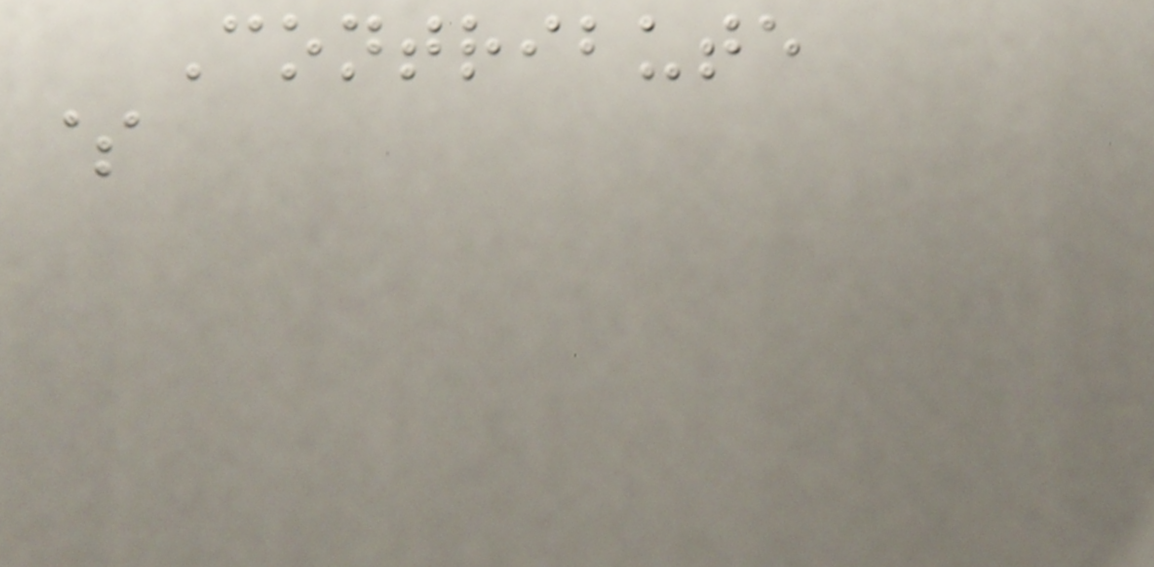Contribute
$
